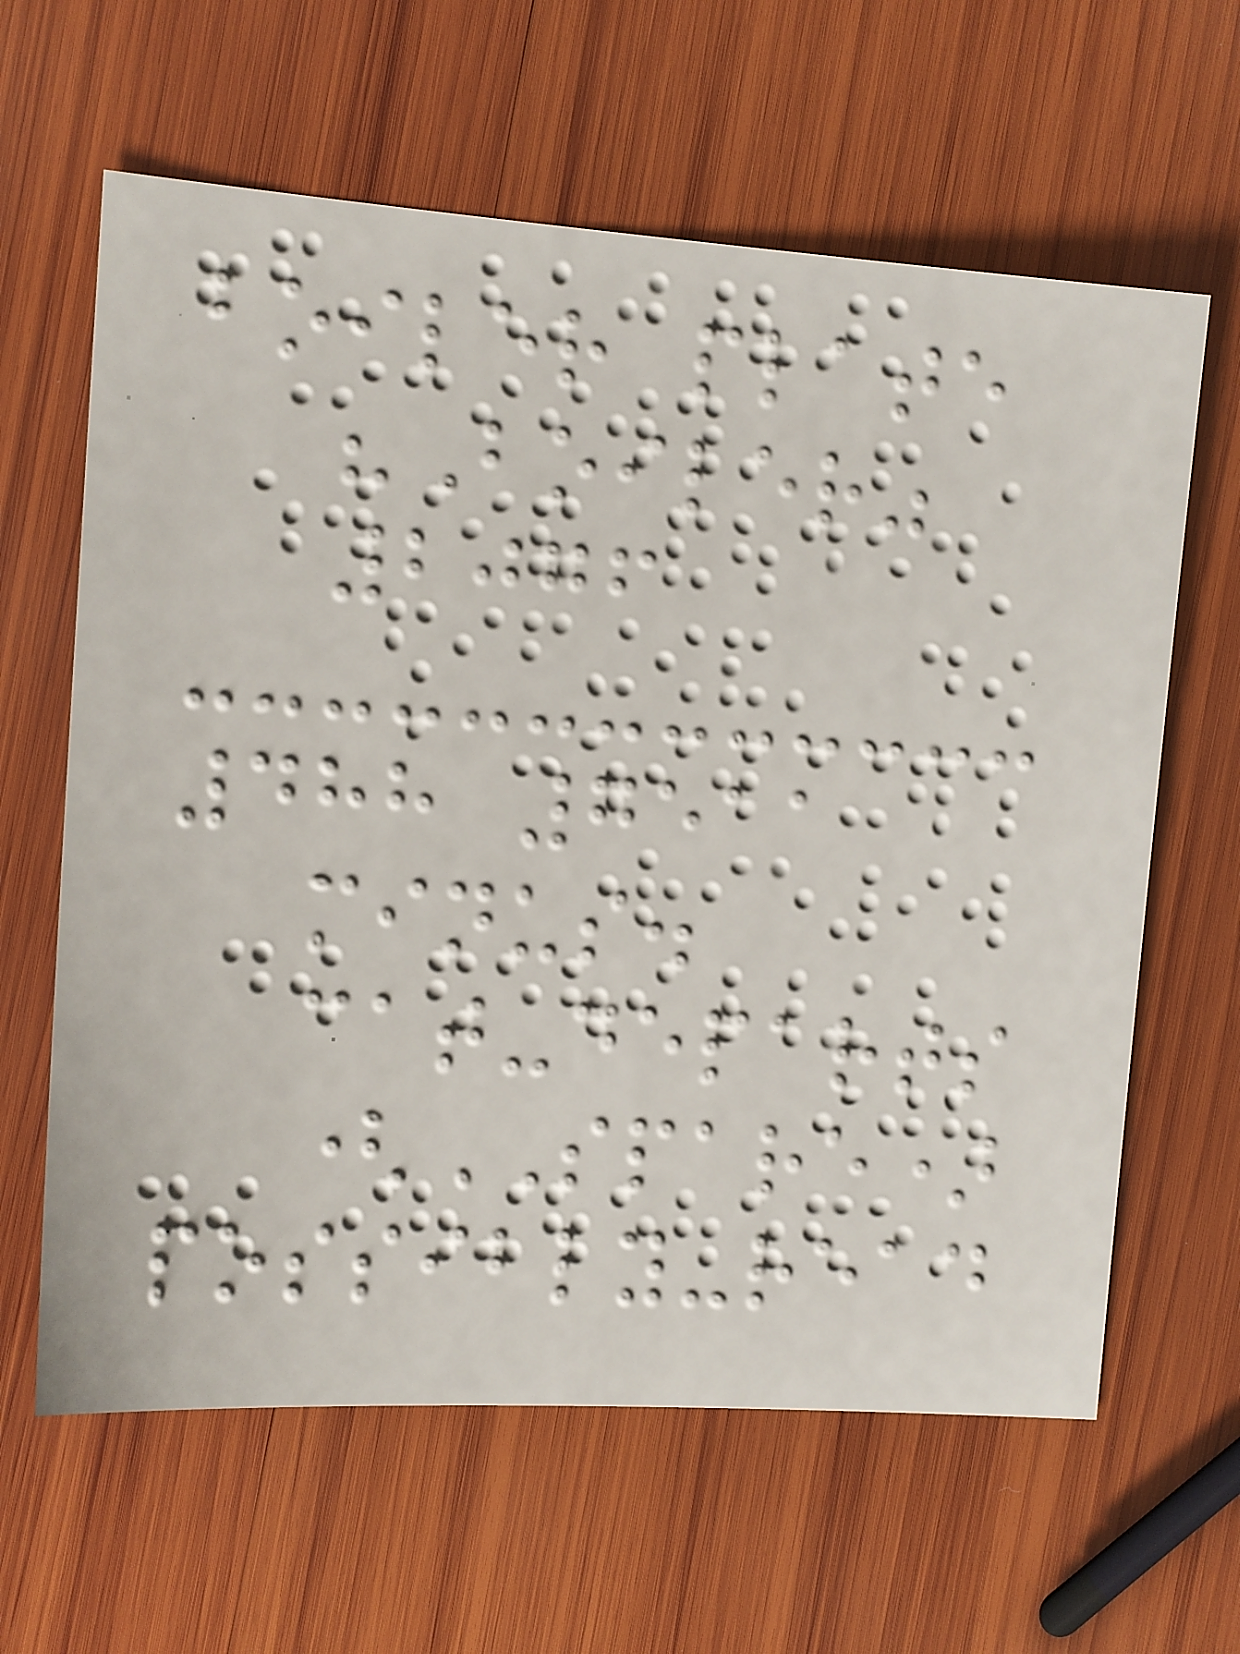boiler plate
"Boiler"
2076
488 7511
minus.
cat-departs
(SPARE)
possibly-read
